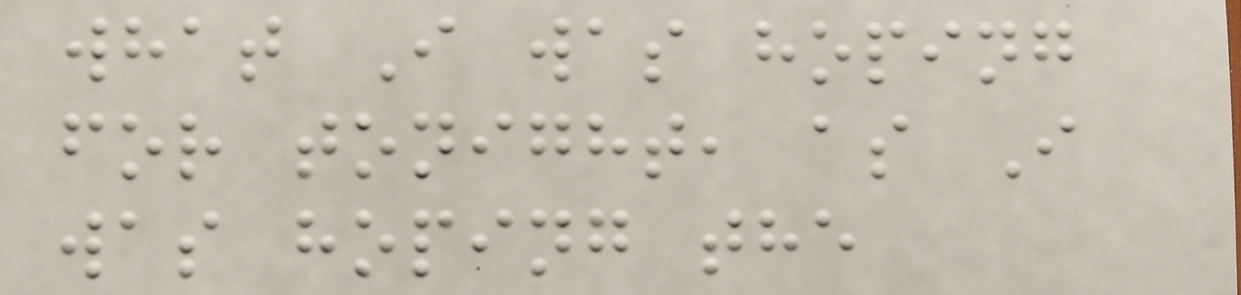what I was hoping
for tonight, as I
was hoping the
